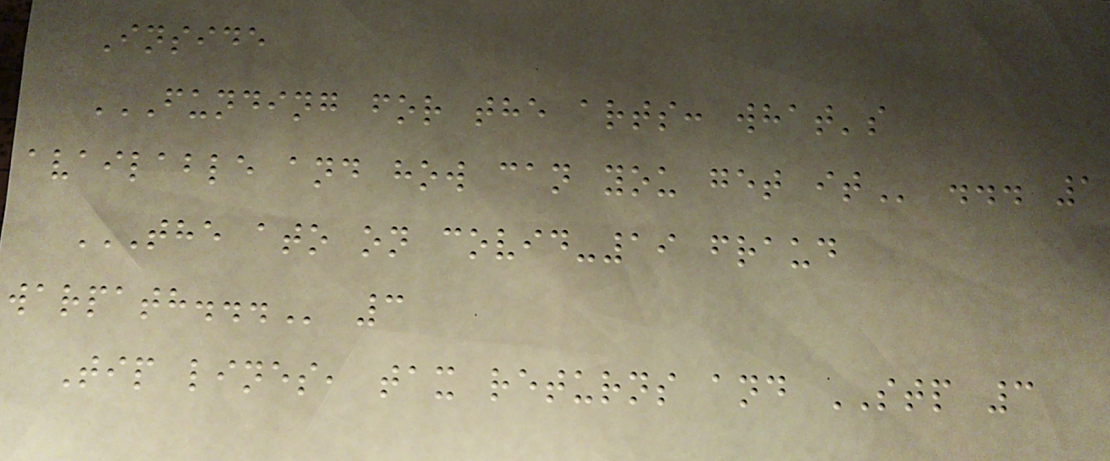Inside
FUNDING FOR THE ARTS: WHAT'S
AVAILABLE AND HOW CAN YOU GET IT ... 1
THE ATO ON COVID-19 FRAUD
WARPATH... 3
Tip lines, tax returns and STP 3
